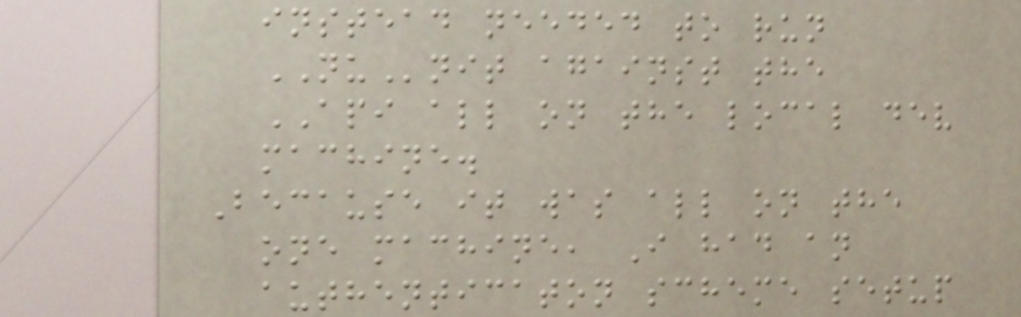instead needed to run
NUnit against the
API all on the local dev
machine.
Because it was all on the
one machine, I had an
authenticaton scheme setup
